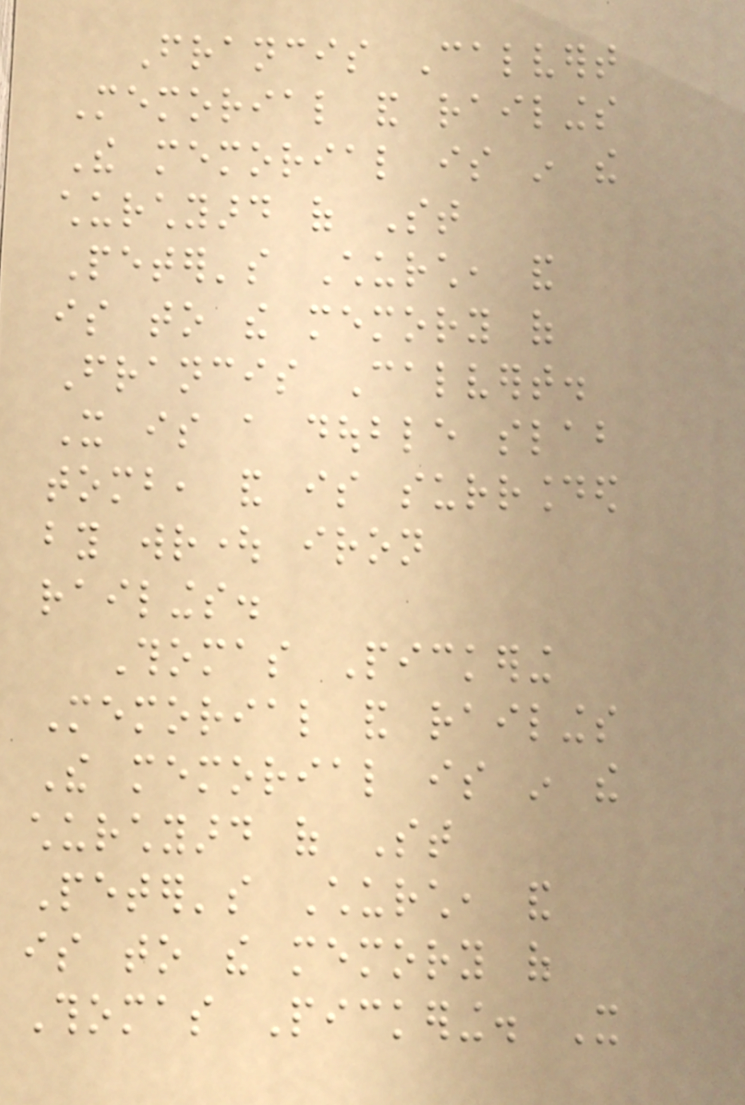Francis Calvert
Memorial and railings
The memorial is in the
churchyard of St
Peter's Church, and
is to the memory of
Francis Calvert.
It is a double slab
tomb, and is surrounded
by wrought iron
railings.
Thomas Pickering
Memorial and railings
The memorial is in the
churchyard of St
Peter's Church, and
is to the memory of
Thomas Pickering. It
